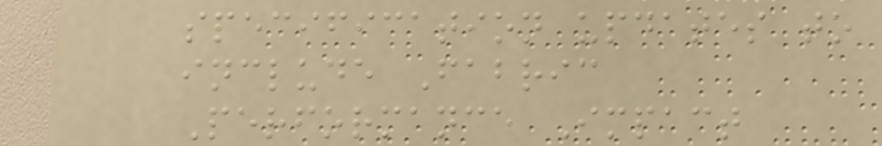specification updates to
include Fabric
Performance Impact
